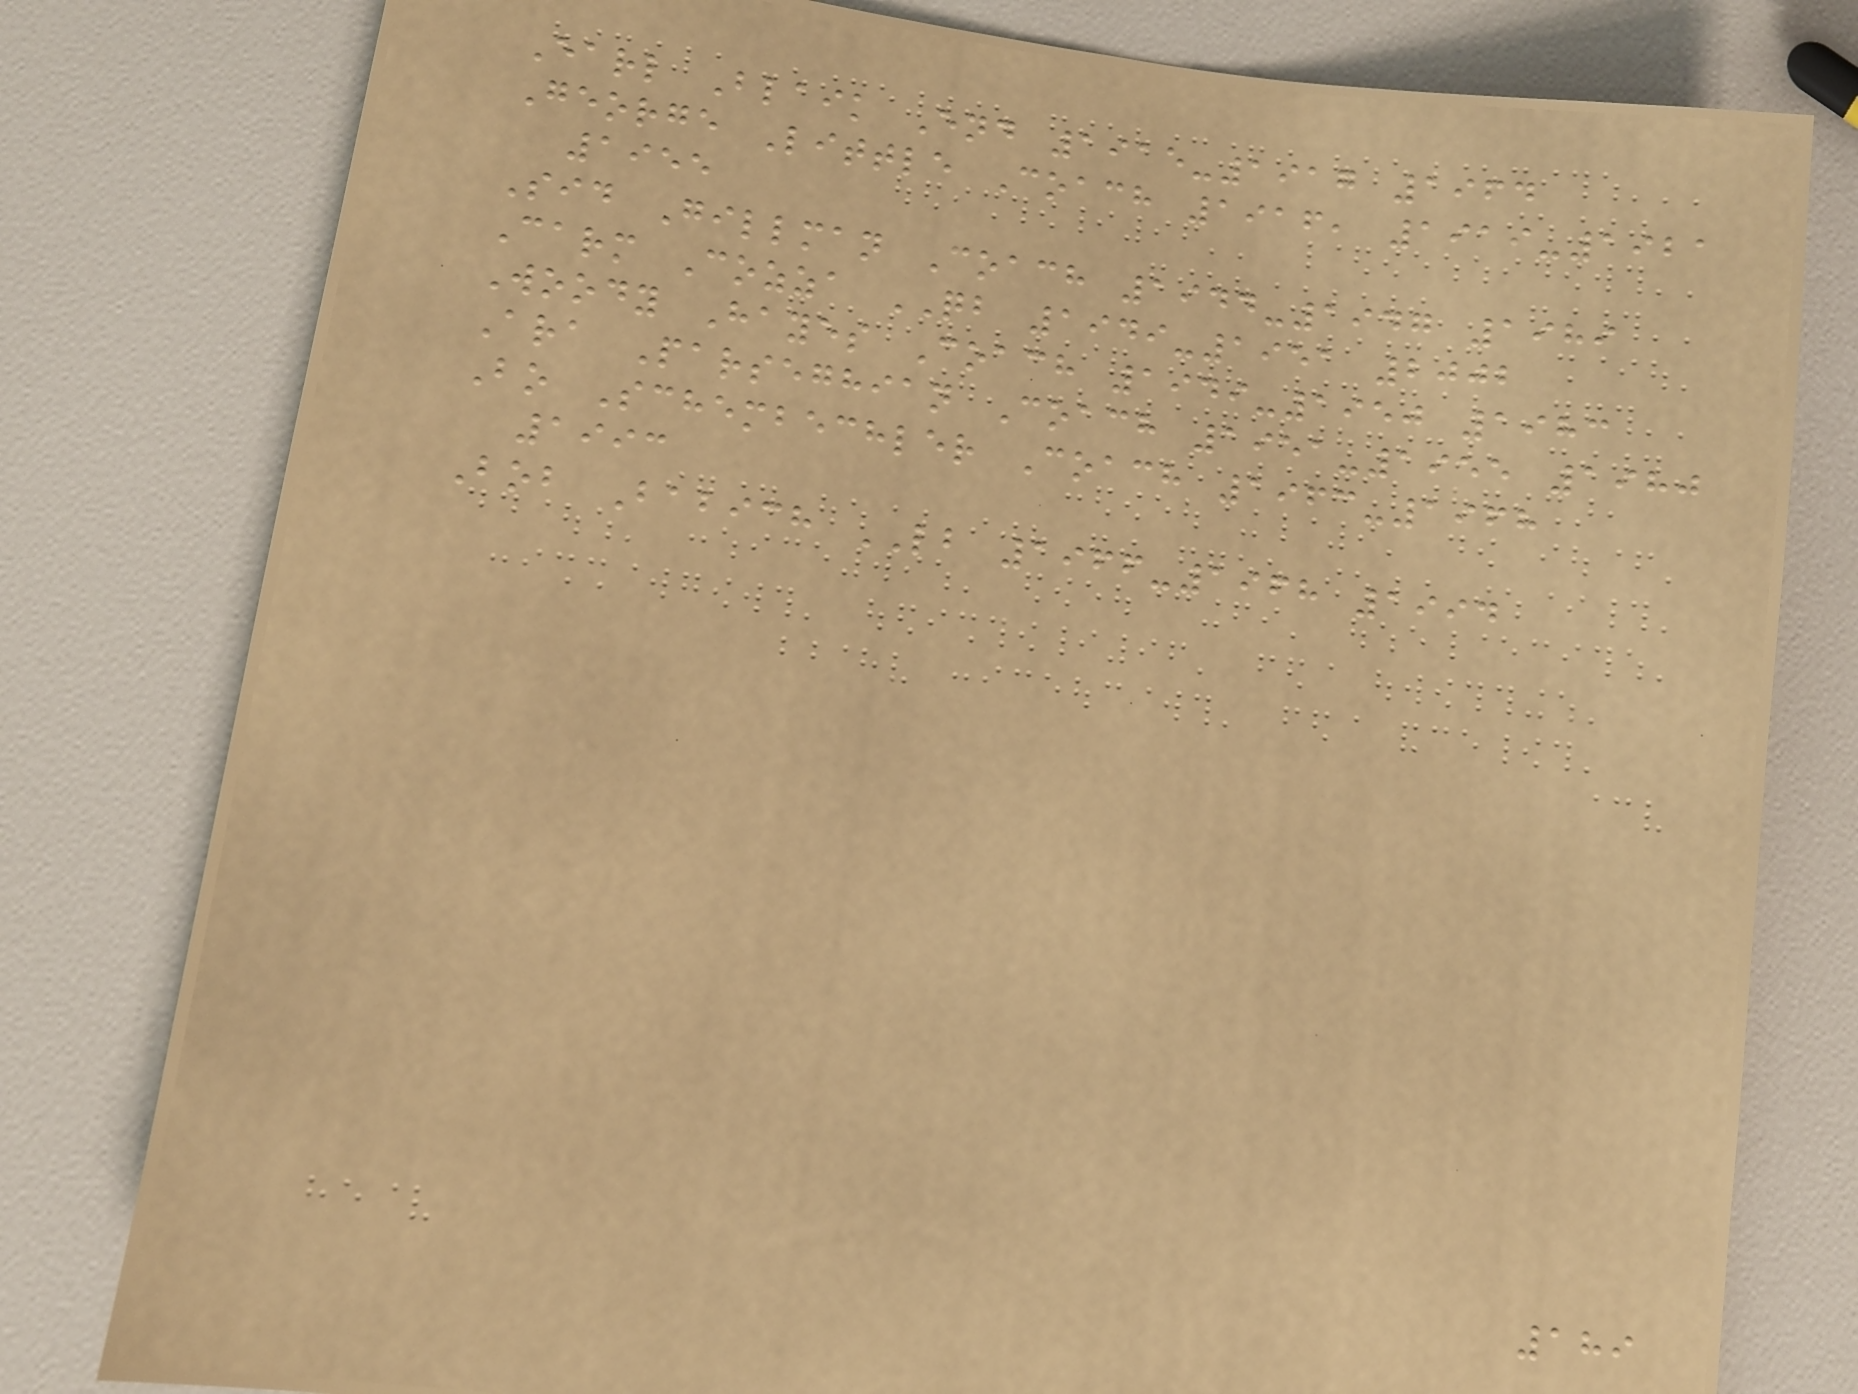Earl Blaik End 1915-1917 1964
George Little Coach 1916, 1919-1921
1955
Sid Gillman Coach 1944-1947 1989
Carm Cozza QB 1949-1951 2002
Woody Hayes Coach 1949-1950 1983
Ara Parseghian Coach 1951-1955 1980
Bo Schembechler Coach 1963-1968
1993
Bob Babich LB 1966-1968 1994
189
